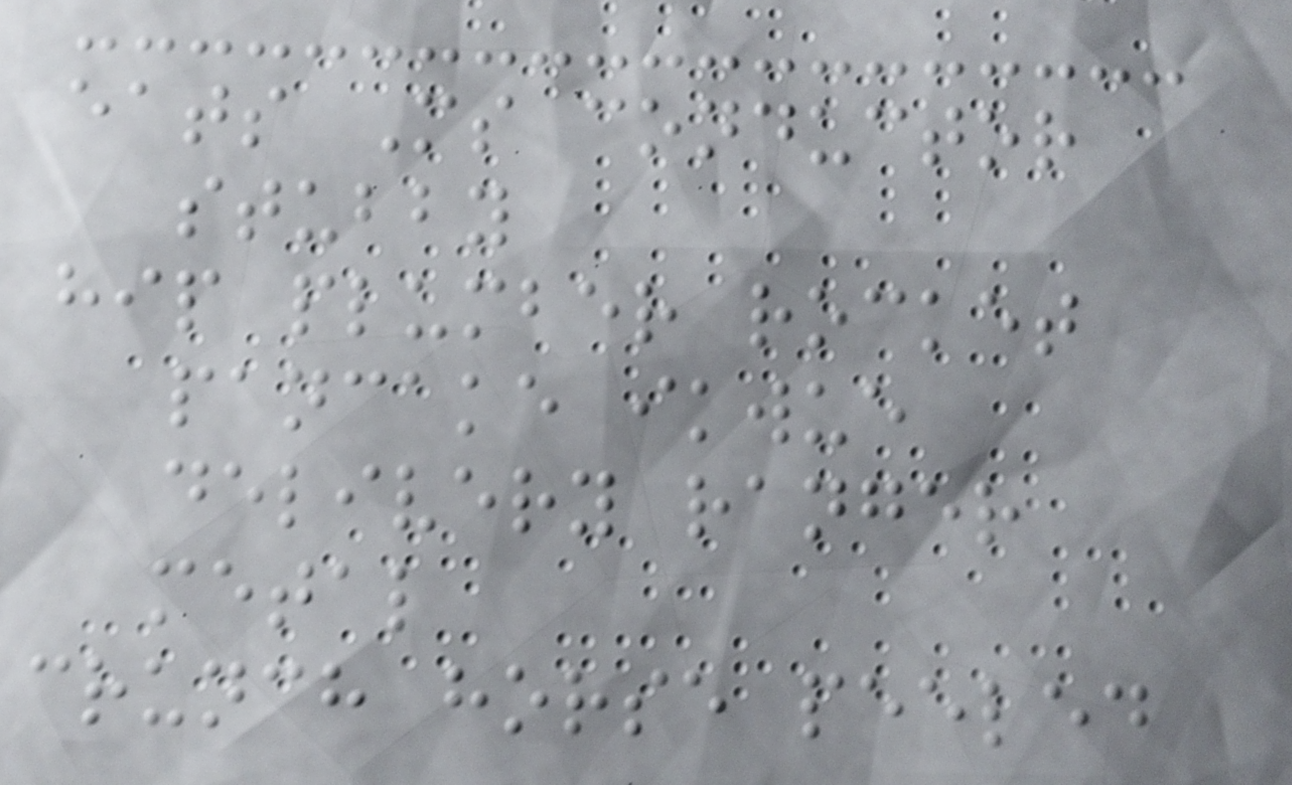eats Ms conductor
stubby
hip plumber rocket
pancake ikwue
delivery ranger
metal
crunch horse peeled
